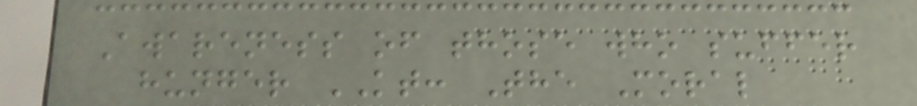Awareness of those who suffer
hunger KT: The Moral
